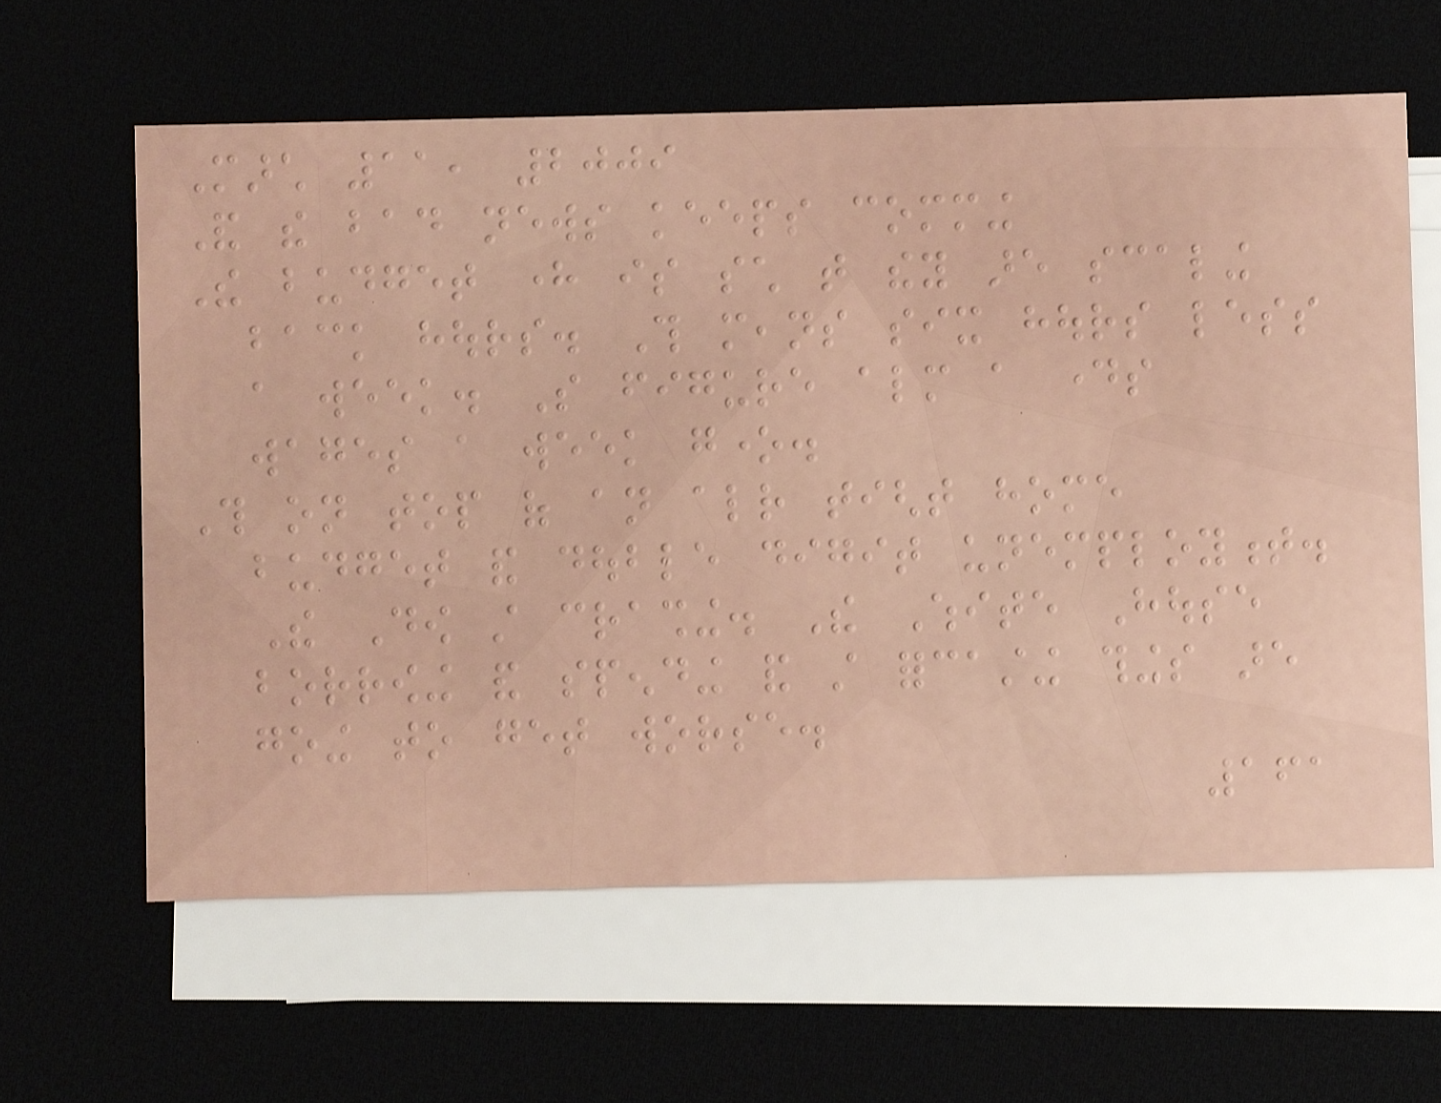March 11, 2009
And the bad news keeps comming
The budget here is such that they are scaling
back hours. This means six hours less
a week. So figure almost a days
wages a week gone.
This on top of an already tight home
budget and double digit unemployment.
The Dow still crashing. The White House
borrowing and spending and still forcasting things are
going to get worse.
161
